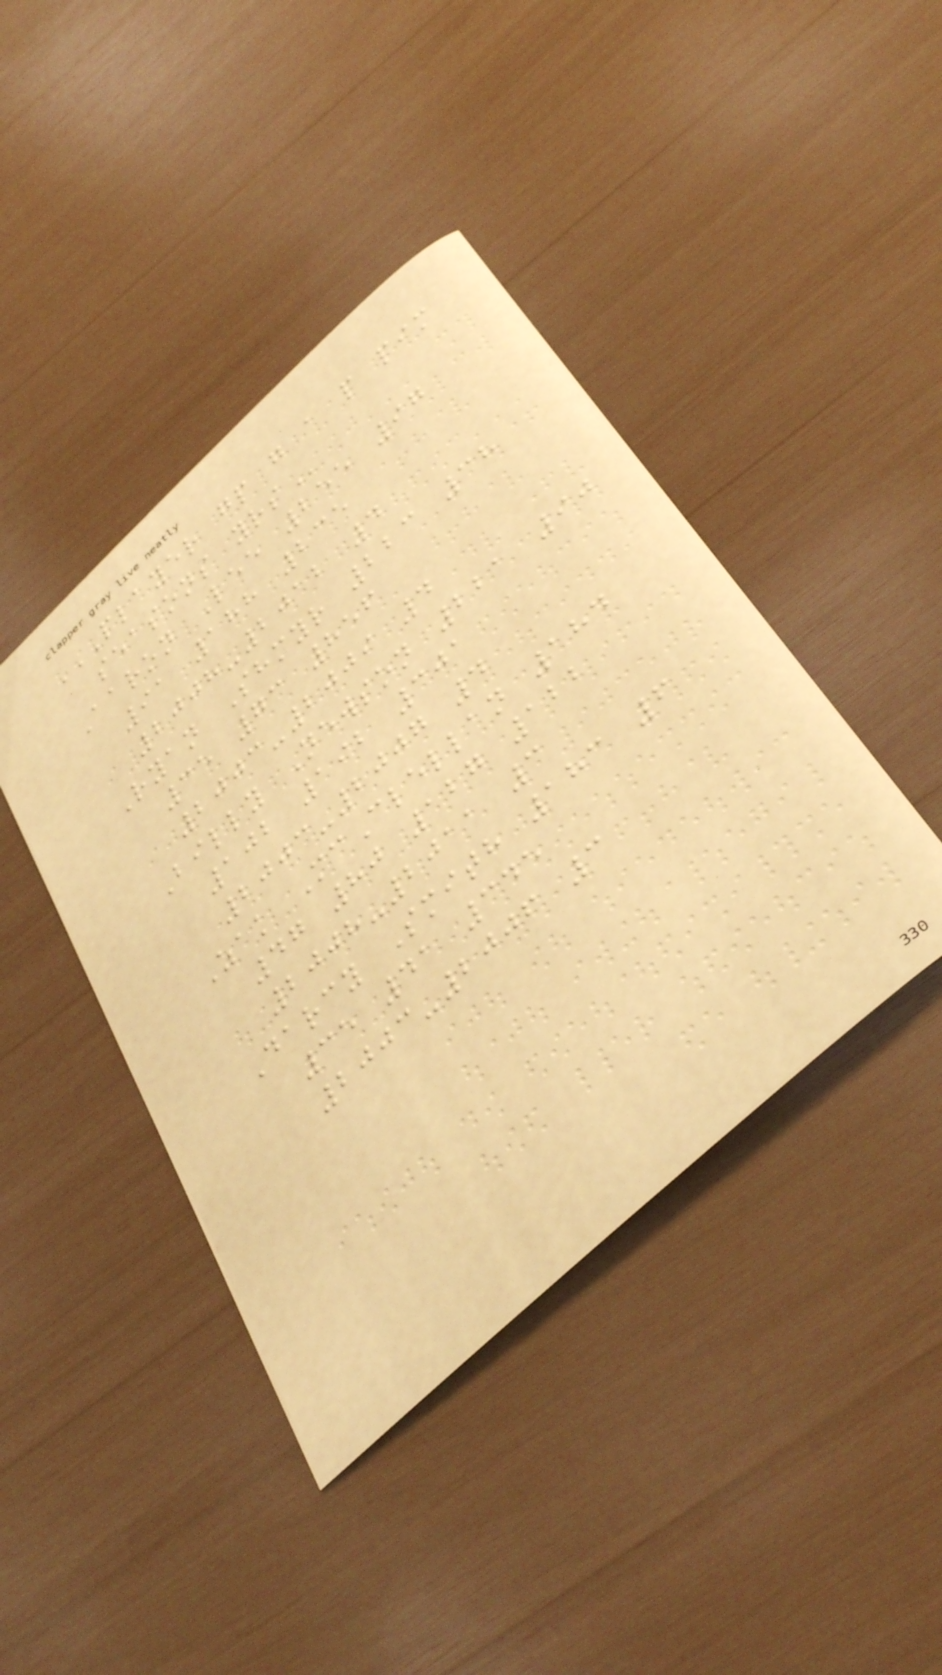PLAYER GP G A P PIM
SEASONS YRS
Aaron Lee 255 97
91 188 235
2008-2012 4
Ryan Shmyr 223 38
35 73 856
2003-2009 4
Billy Newson 221 90
102 192 301
2003-2007 4
Zak McClellan 184
47 80 127 122
2008-2011 3
Darcy Smith 183 6
35 41 345
2003-2006 3
